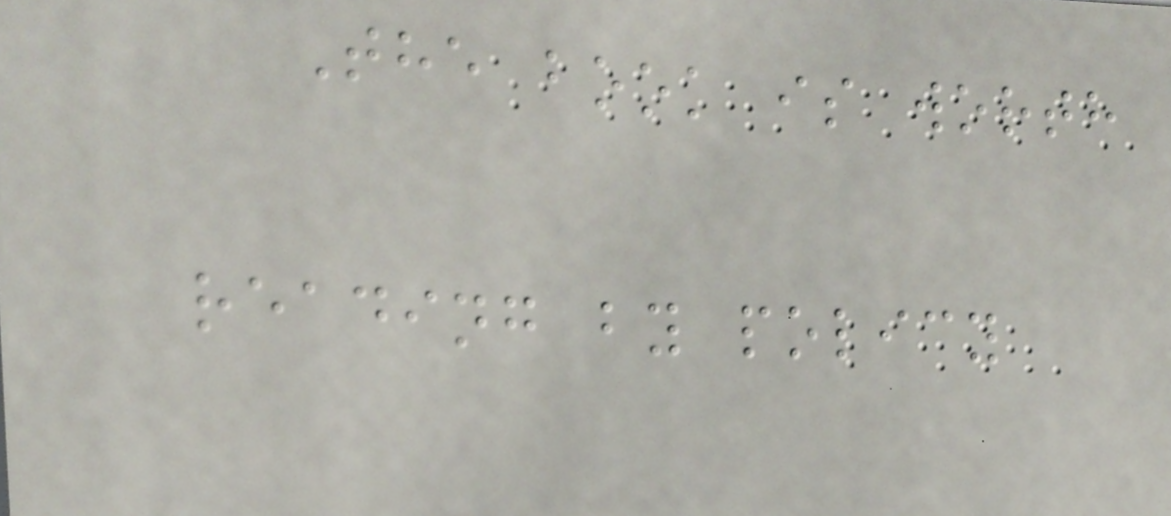The book is worth
reading by policy
